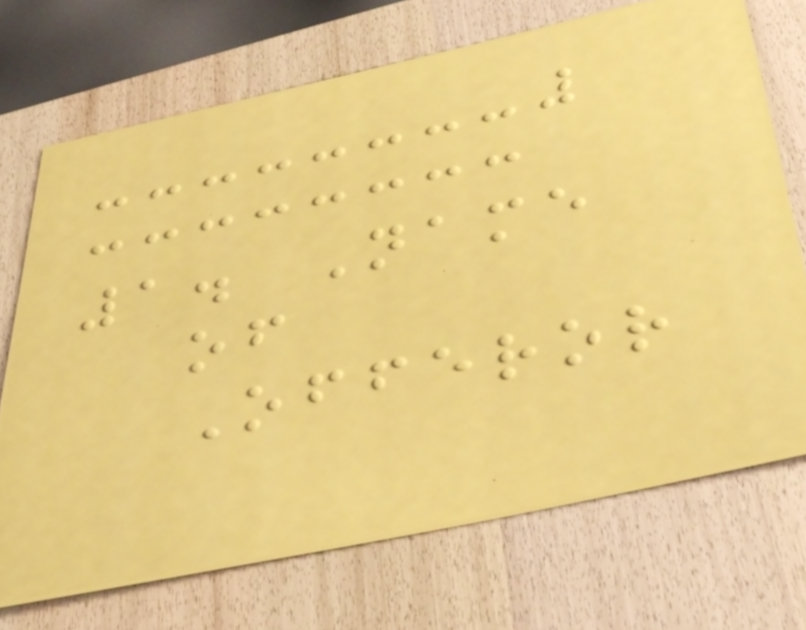1. Name
of
Offeror
